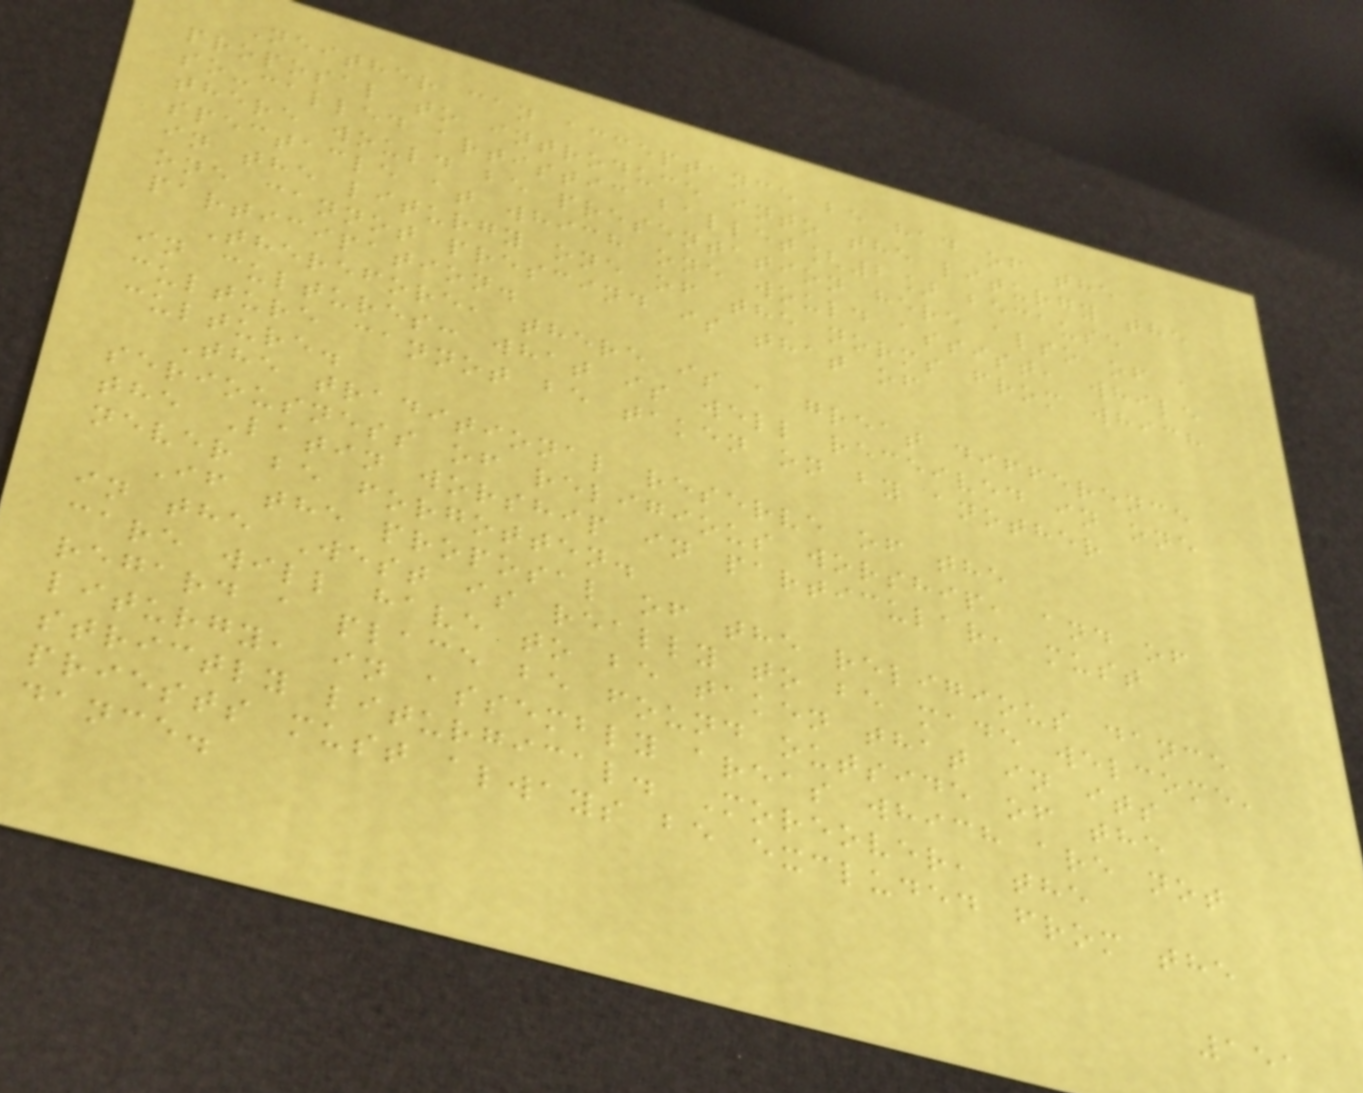Neither can acceptance be had of the
proposal to introduce into the liturgy the
so-called artistic ballet[2] because
there would be presentation here also of a
spectacle at which one would assist, while
in the liturgy one of the norms from which
one cannot prescind is that of
participation.
Therefore, there is a great difference
in cultures: what is well received in one
culture cannot be taken on by another
culture.
The traditional reserve of the
seriousness of religious worship, and of
the Latin worship in particular, must
never be forgotten.
If the proposal of the religious dance
in the West is really to be made welcome,
care will have to be taken that in its
regard a place be found outside of the
liturgy, in assembly areas which are not
strictly liturgical. Moreover, the
priests must always be excluded from the
dance.
151
